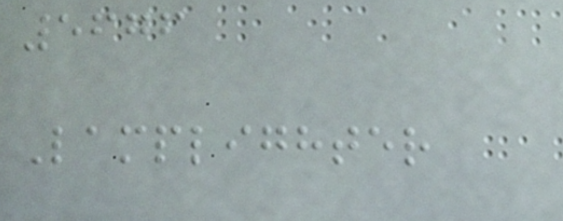5676
Lamplighter
